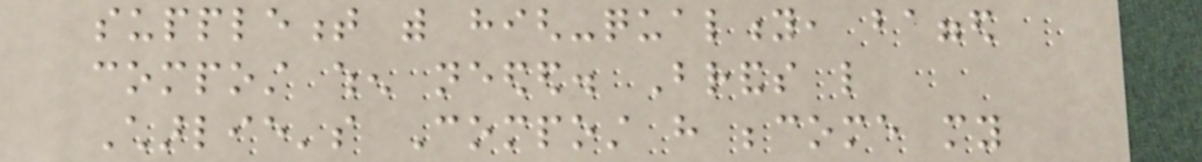supplement with high-quality, bagged
compost when needed. Brands like
Charlie's Compost have become my
